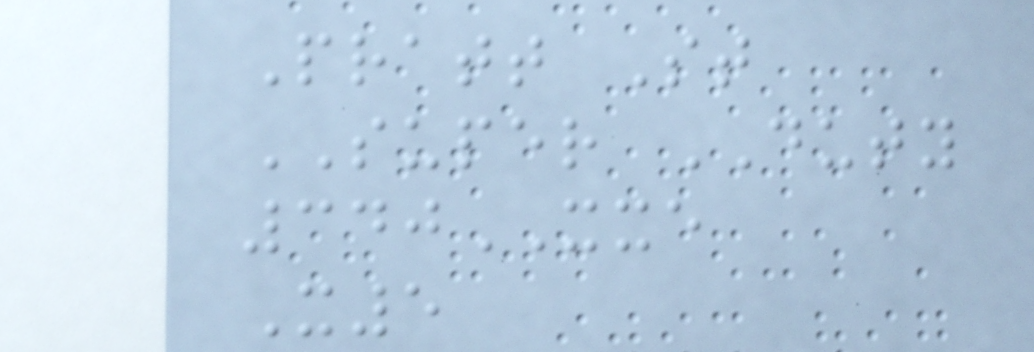Pratt St
SUPER DUTY
340XXE
X5
